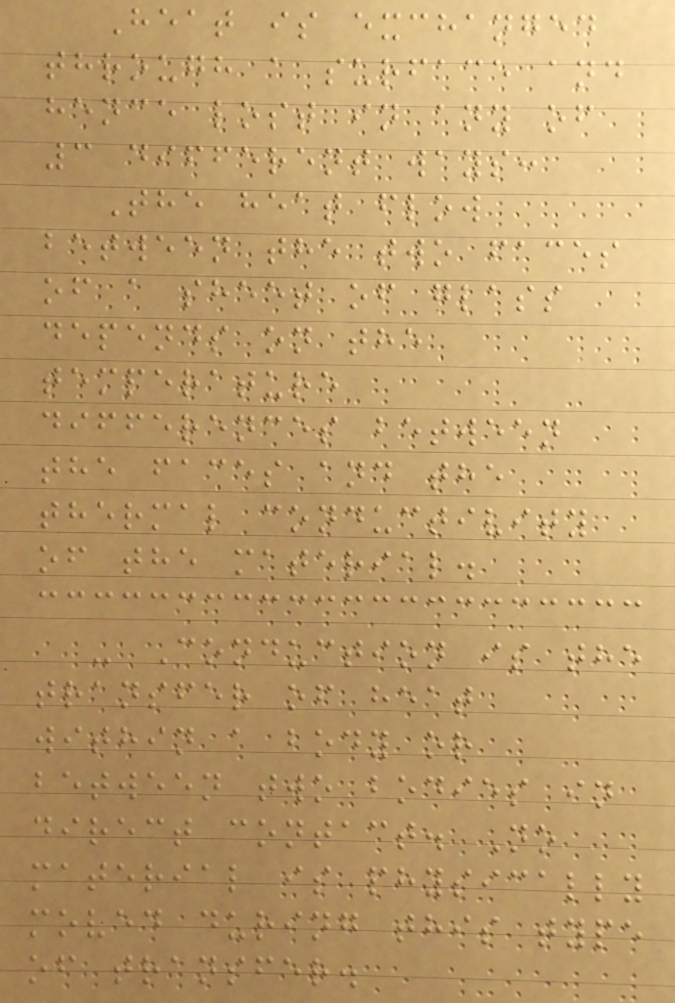Heat is exchanged
through a surface and
hence lost in any of
3 different ways:
The heat flow
between the two faces
of a sheet of glass
depends on the
temperature
differences between
the faces and the
thermal conductivity
of the material.
- Conduction is the
transfer of heat
within a body or
between two bodies in
direct contact. No
material is physically
moved during this type
of transfer.
